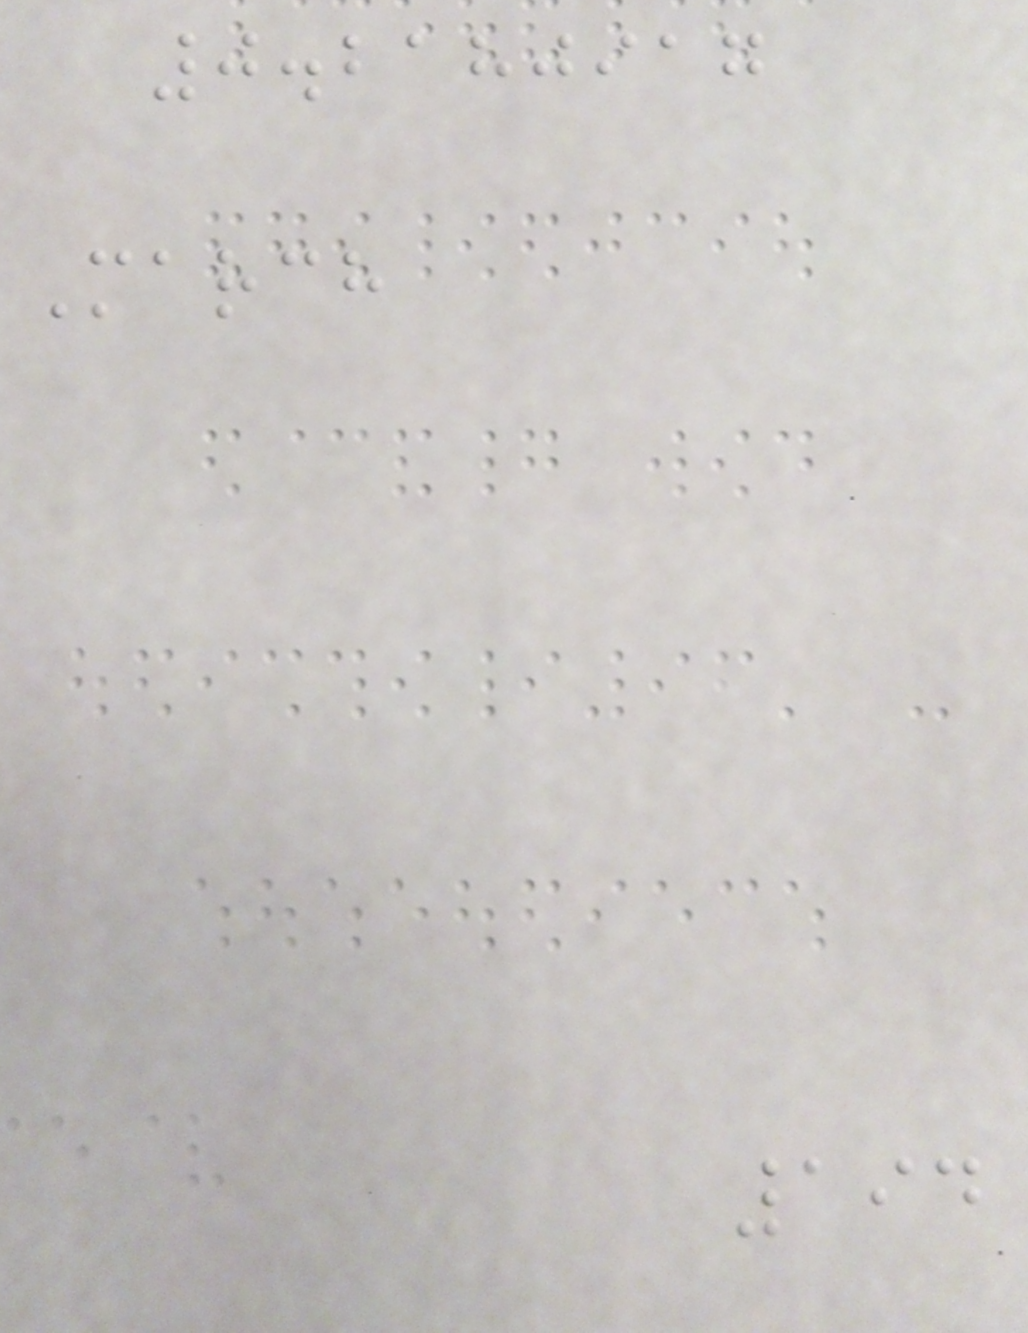0.2180917
March
194
